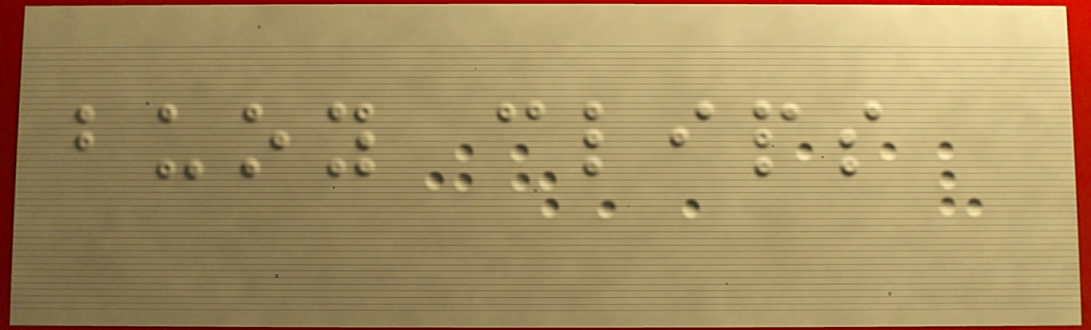buoy clips
